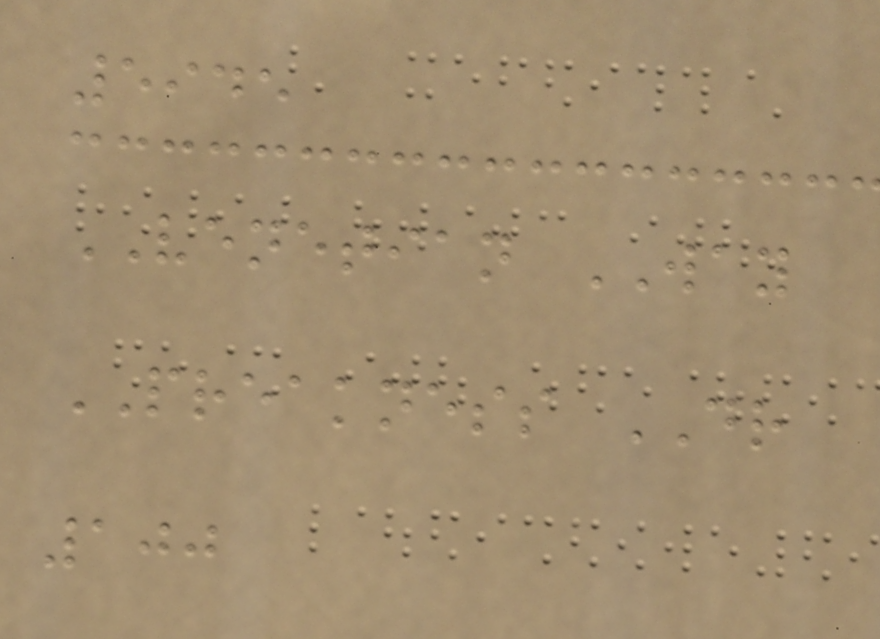5945
VENETIAN WAY
PREAKNESS DR
100
